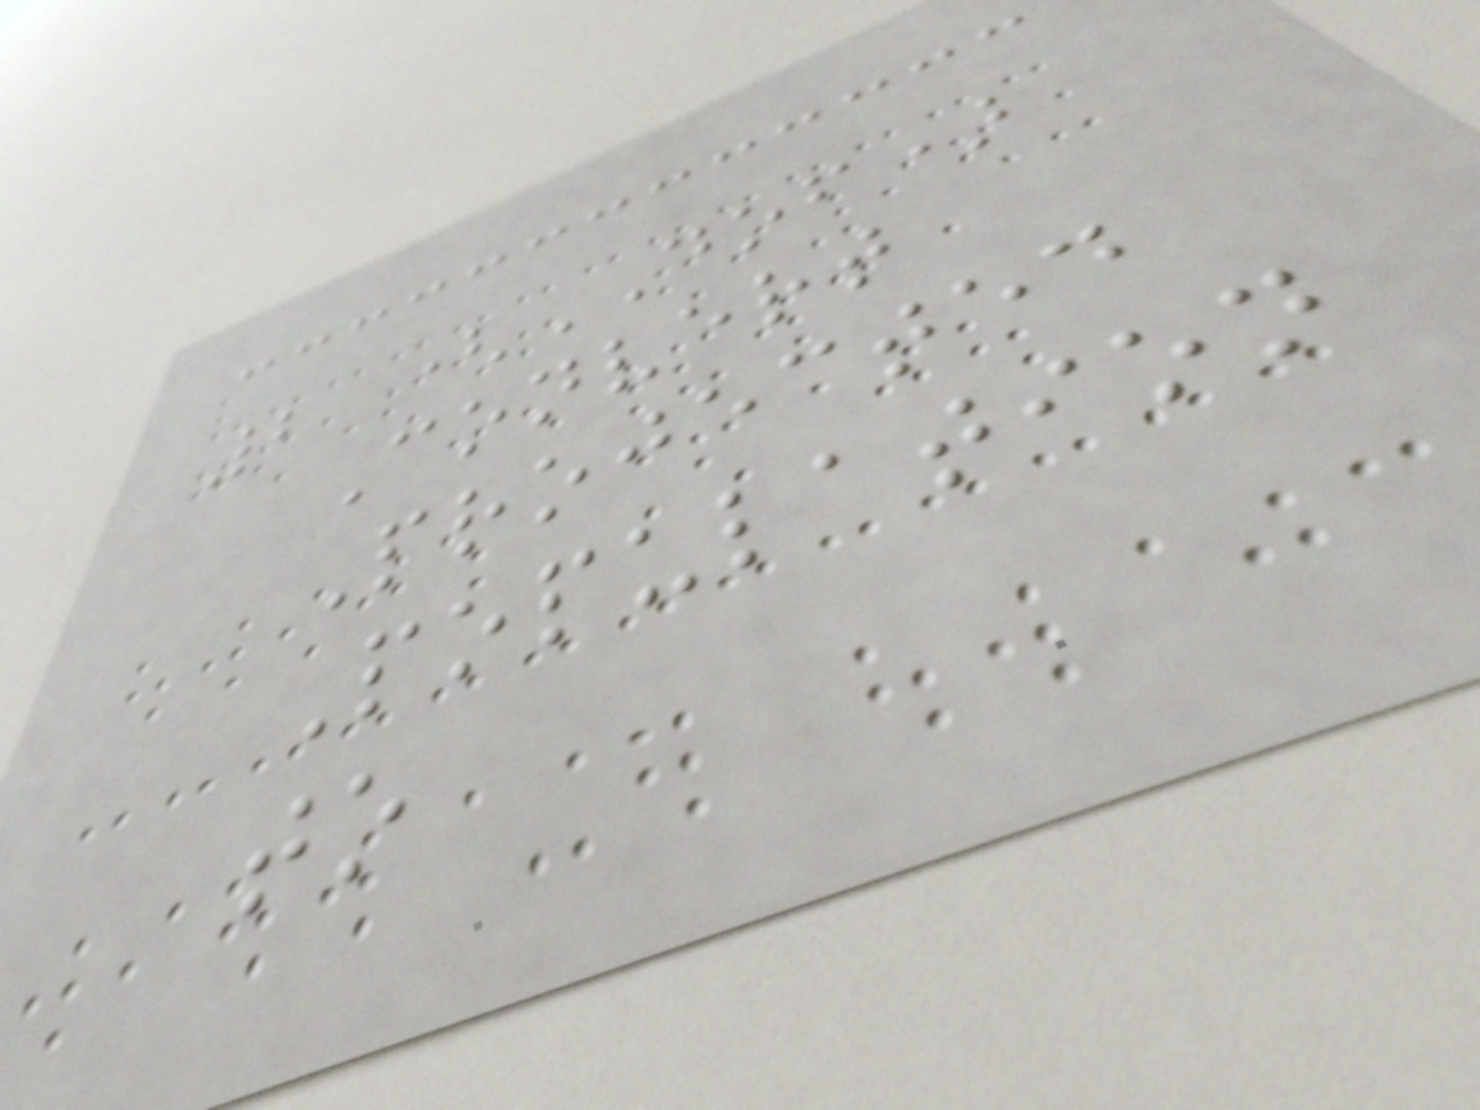2 (DOF)
Convert
Projected
Population
to
